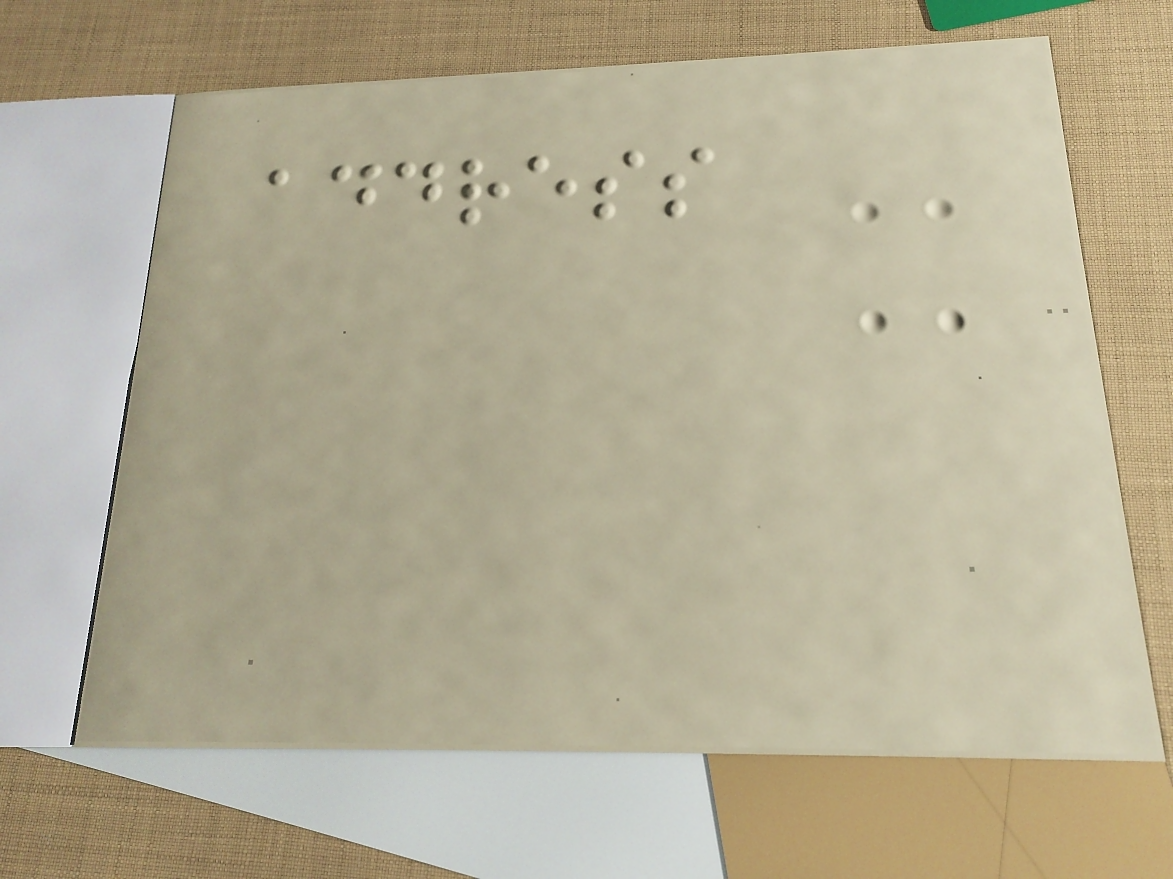address
